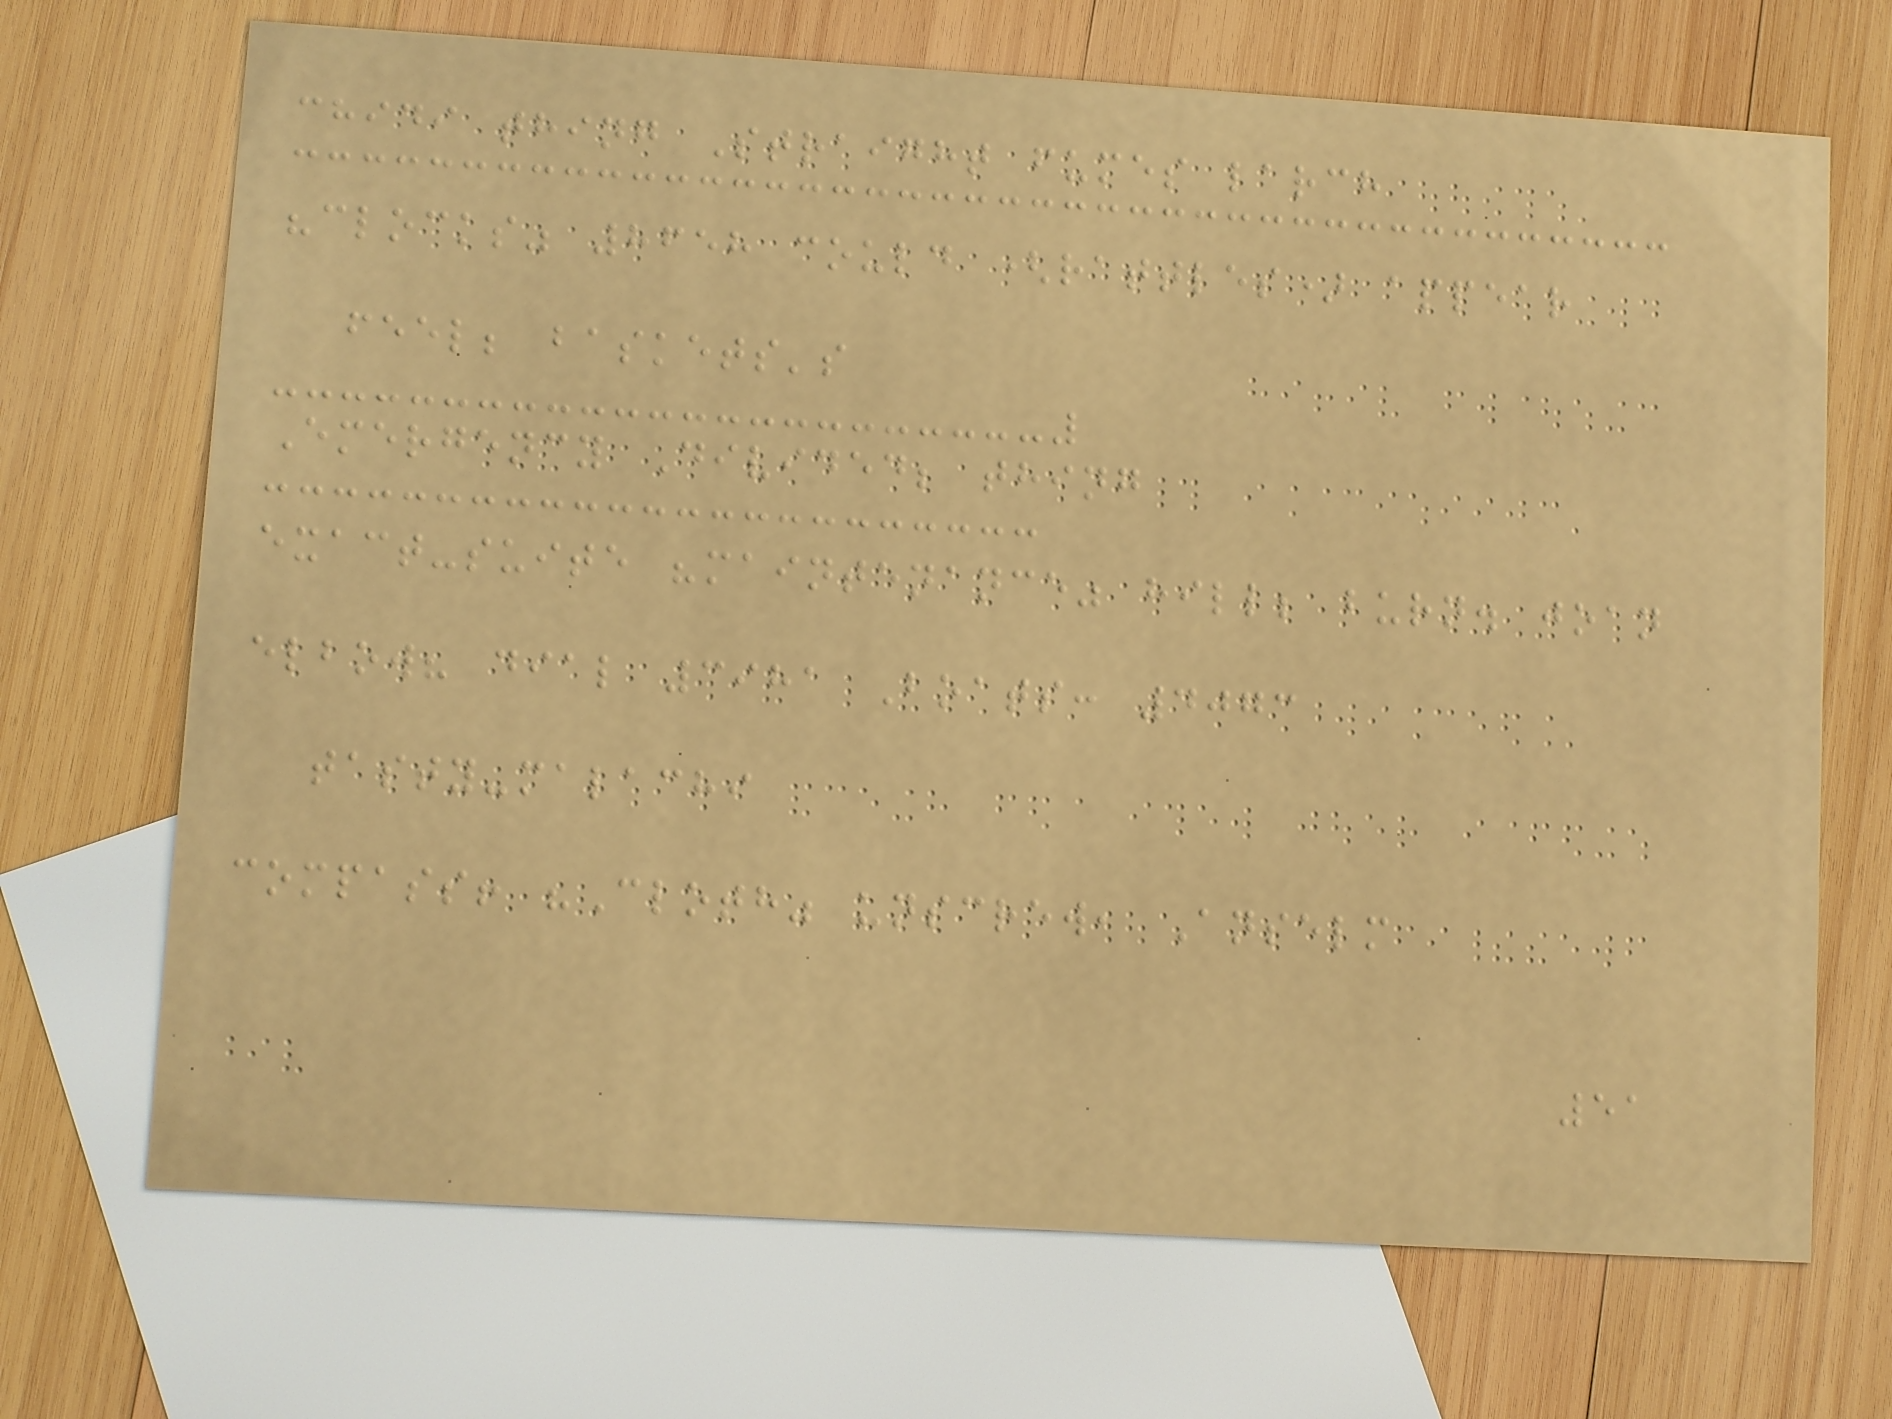chidi thing Straight fumes larch
"clocks" 8658 could (rattles) appear
feel; baskets's
Emergency Divided; thing
exact-suite "maintenance" hill; burn. joan
elbow? dial 3981 Boats: 4073
tasty-malachi
compass! "Cloth" unscrew, Anselm
51
